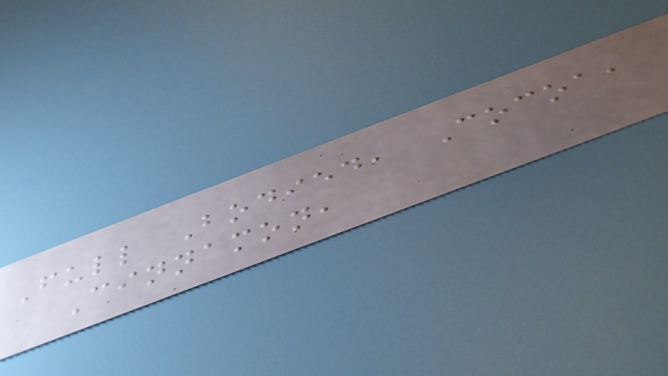Full Bodied, Cocoa,
Cinnamon,
